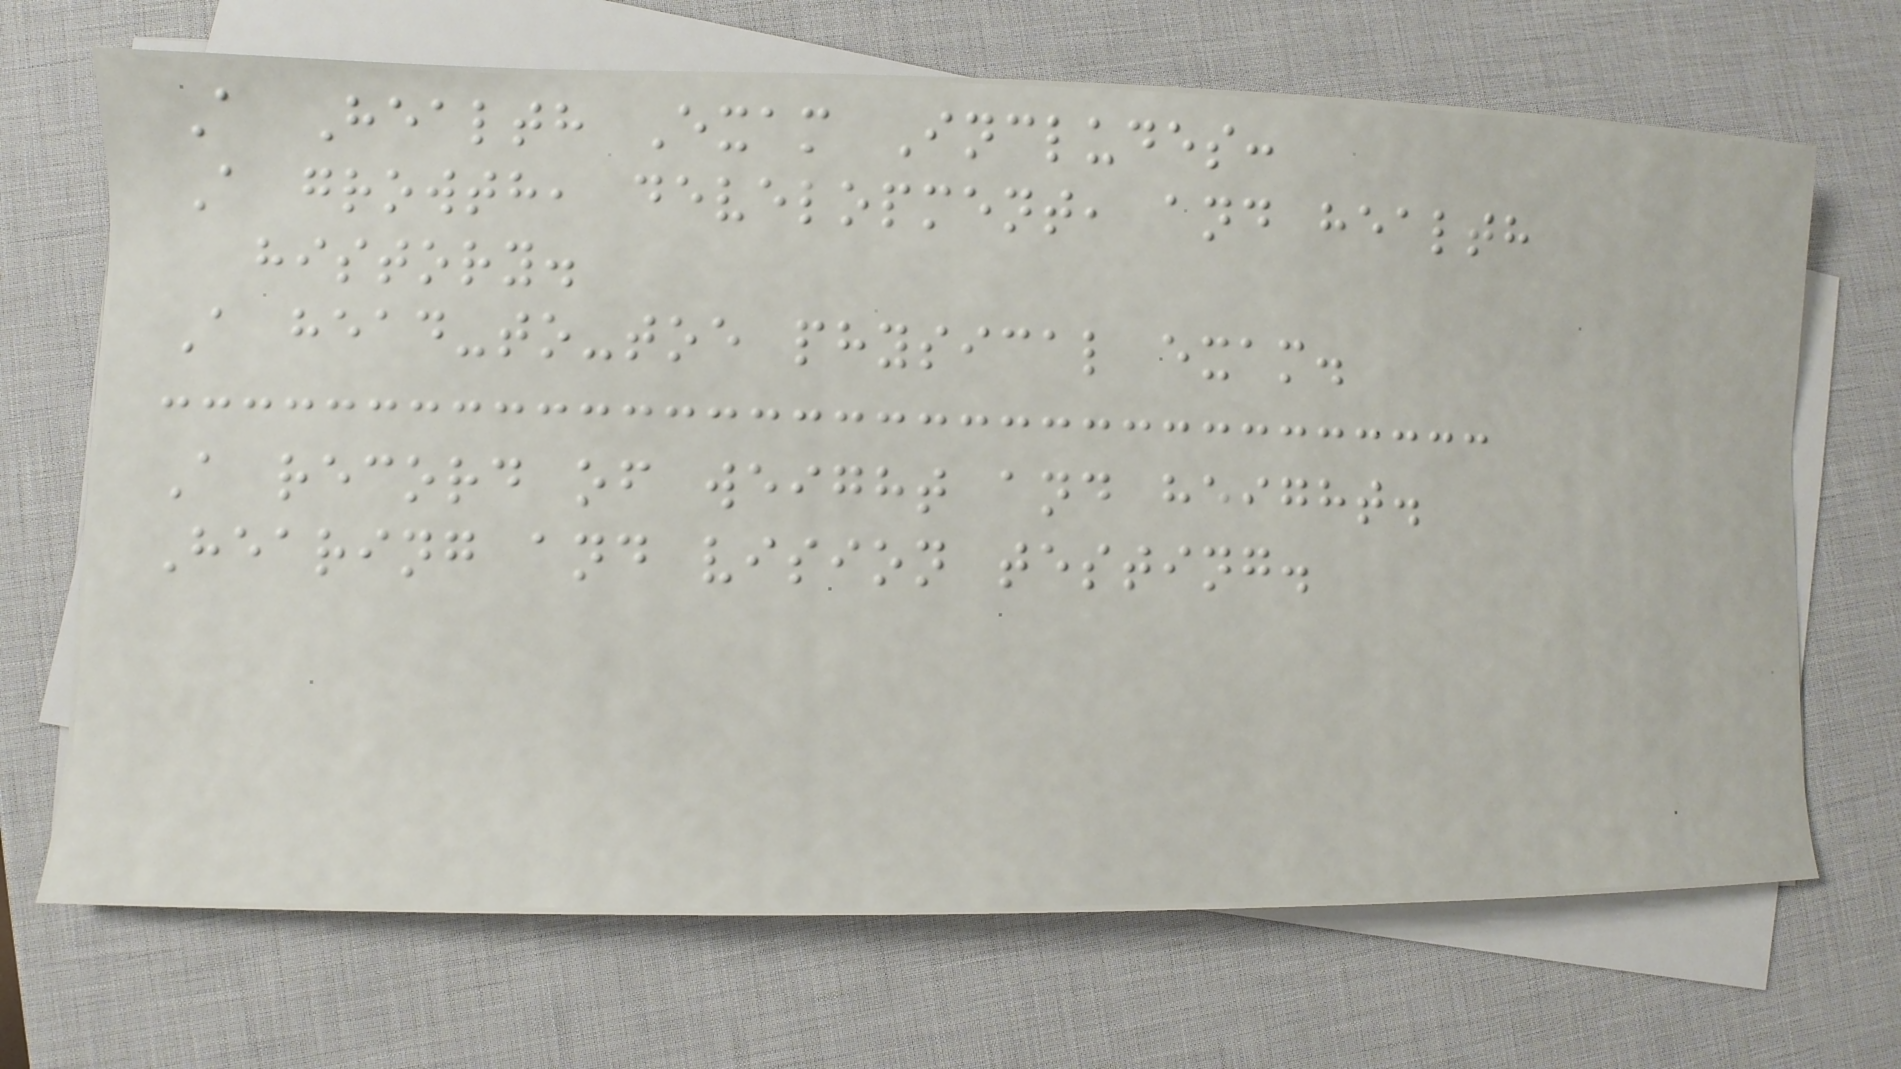A Health Exam Includes:
A growth, development, and health
history.
A head-to-toe physical exam.
A record of weight and height.
Hearing and vision testing.
